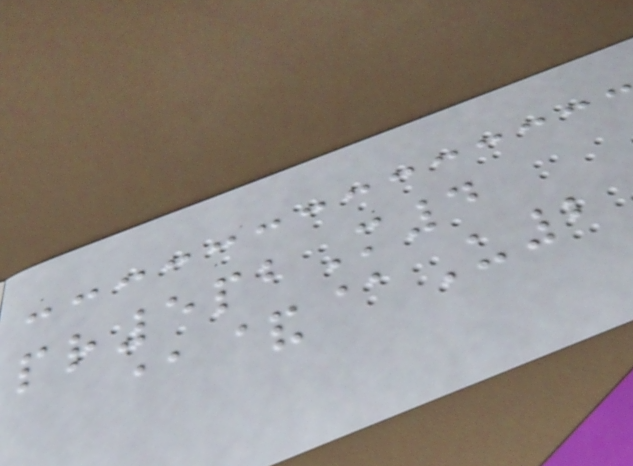pr5pbM4
@&@U2
